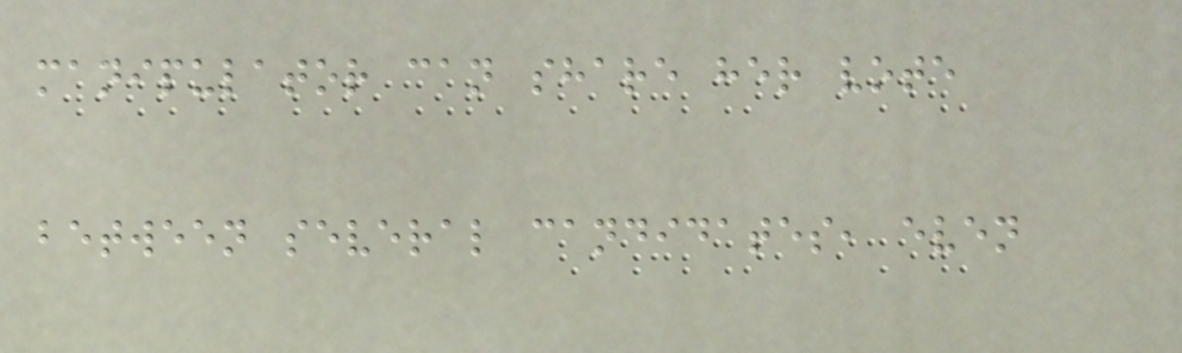manipulator can share her vote
between several candidates, even
